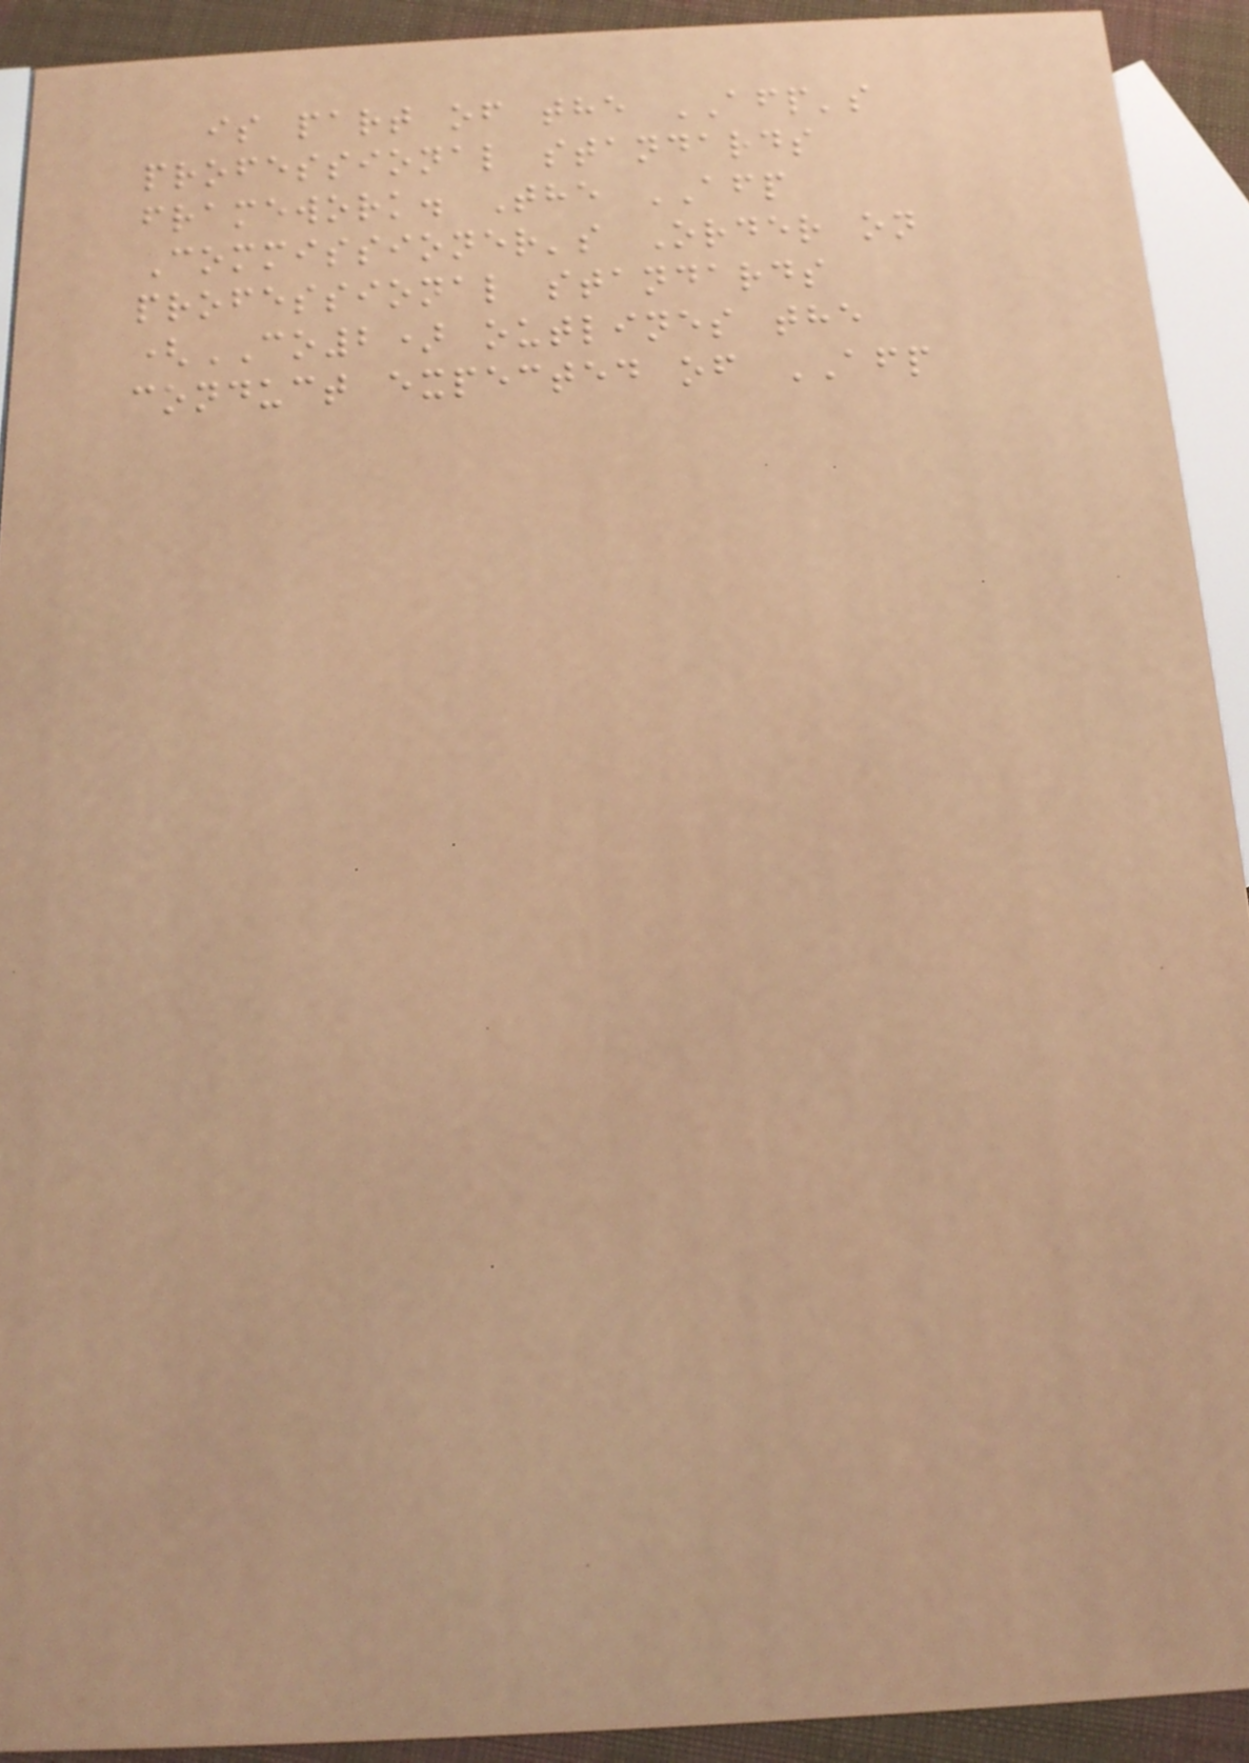is part of the AFP's
professional standards
framework. The AFP
Commissioner's Order on
professional standards
(CO2) outlines the
conduct expected of AFP
